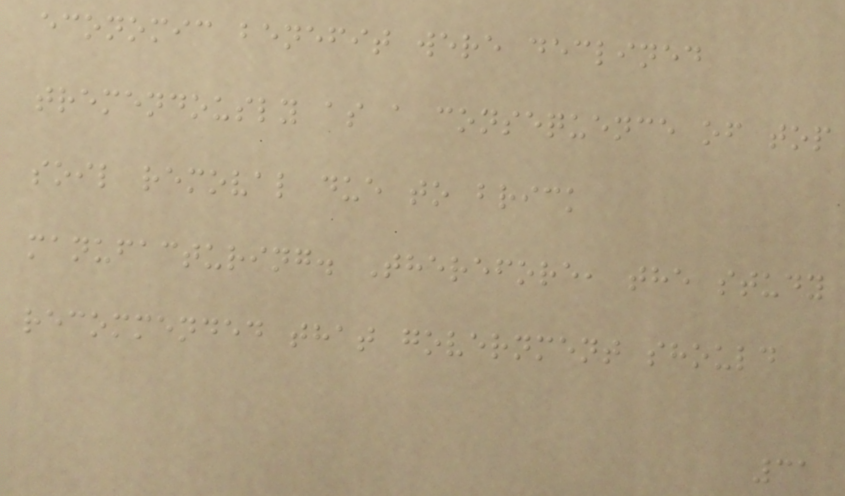economic benefit were declined
tremendously as a consequence of top
soil removal due to brick
manufacturing. Therefore, the study
recommended that government should
31
